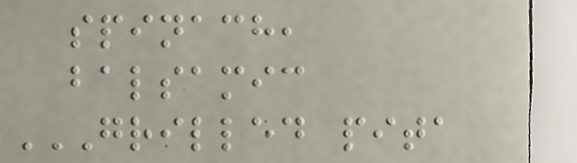spinach,
balsamic
GRILLED PITA
